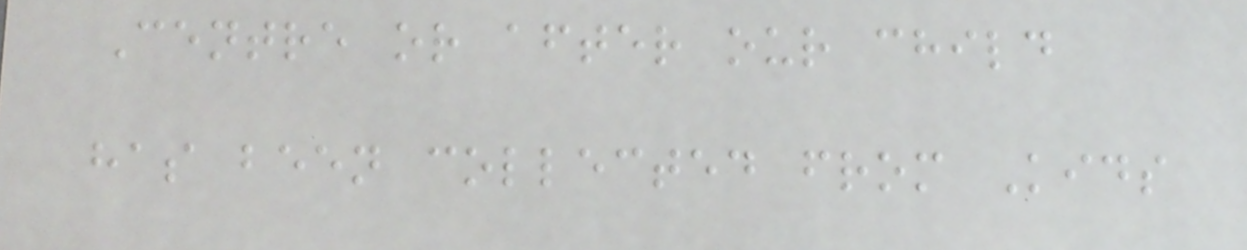Centre or after our child
has been collected from Kids
